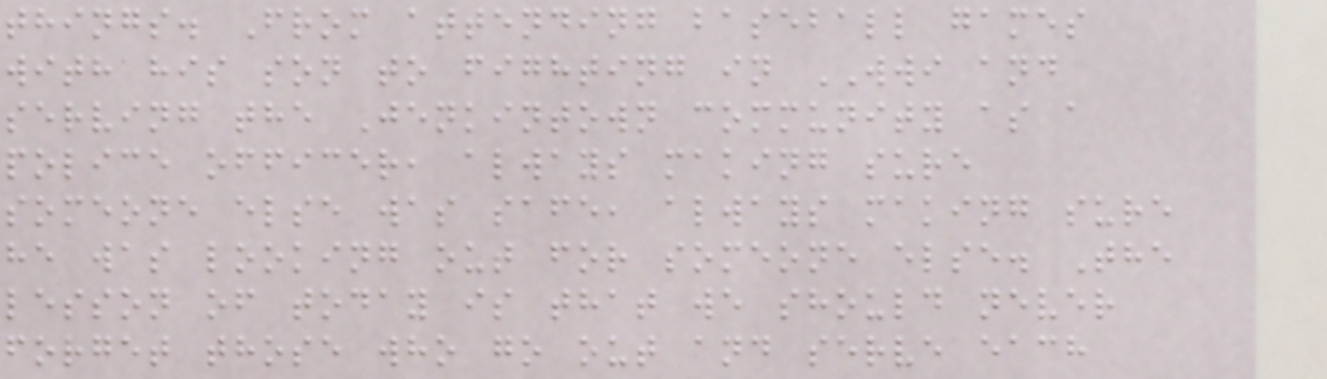things. From attending baseball games
with his son to fighting in WWI and
serving the Jenkintown community as a
police officer, always making sure
someone else was safe, always making sure
he was looking out for someone else. The
lesson of today is that we should never
forget those who go out and serve each
